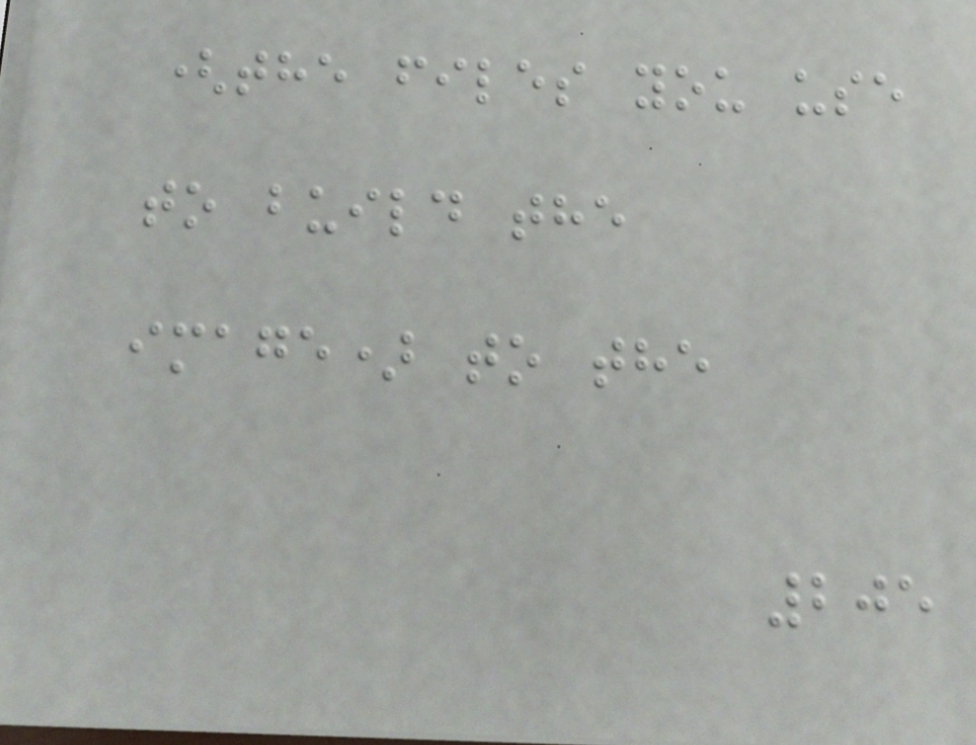(the files you use
to build the
image) to the
205
